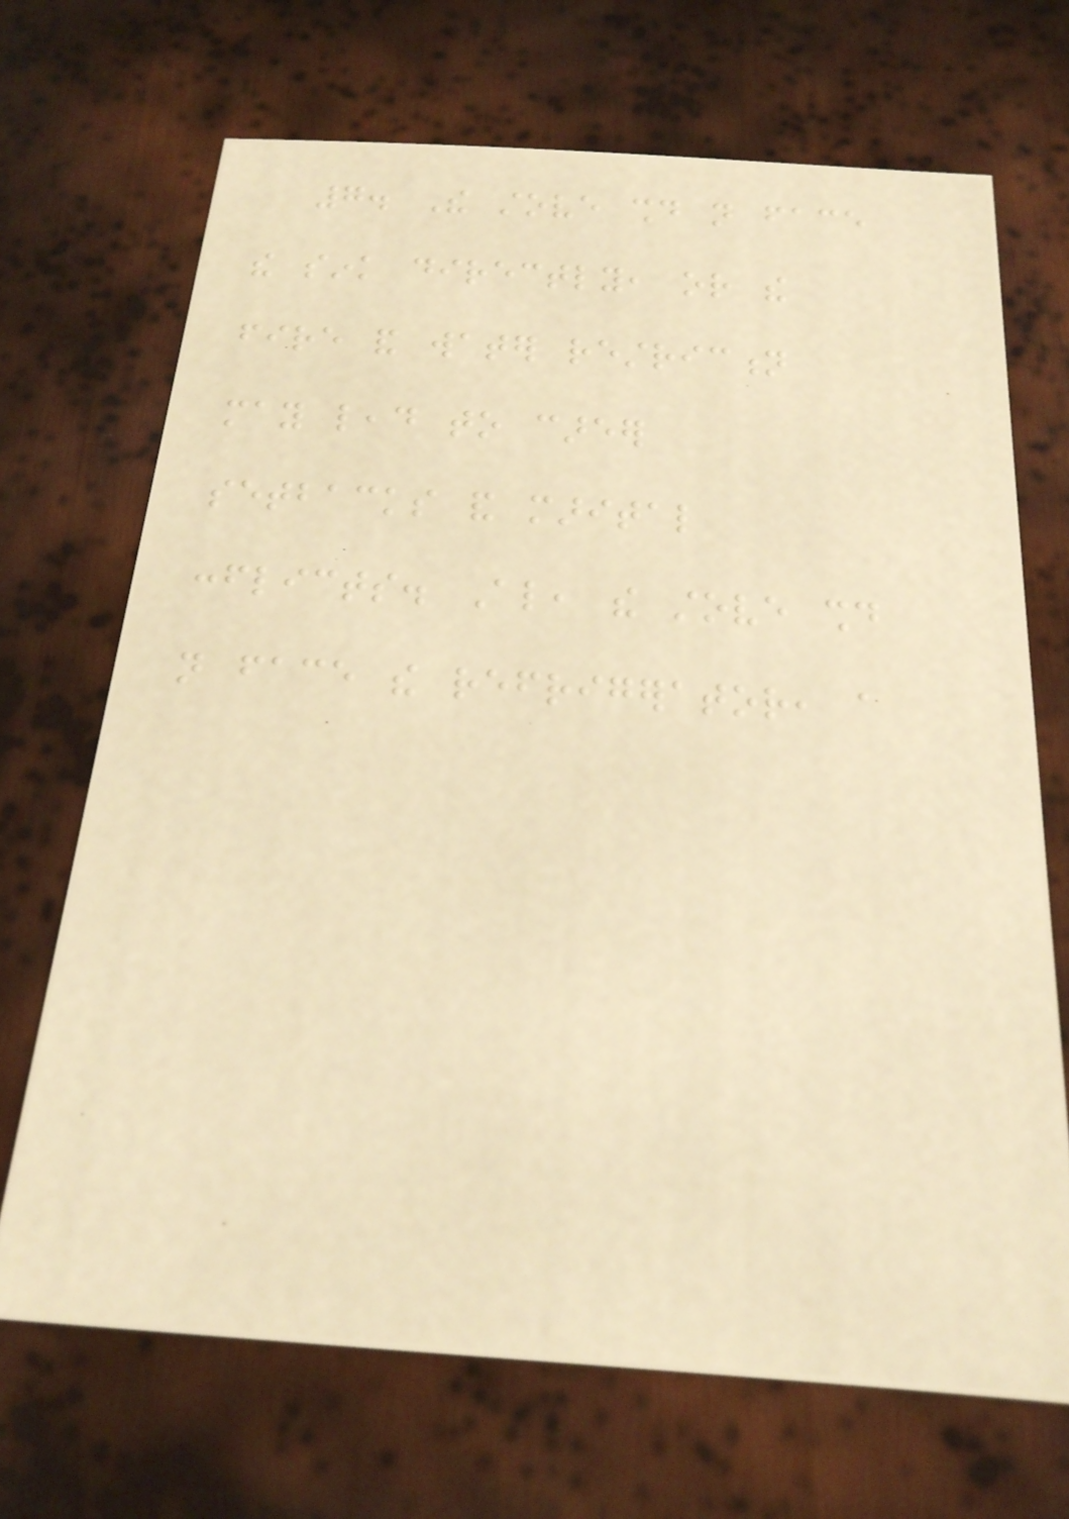7. The stove should not face
the sink directly, or the
fire and water restriction
may lead to career
setbacks and marital
conflicts. Also, the stove should
not face the refrigerator, a
